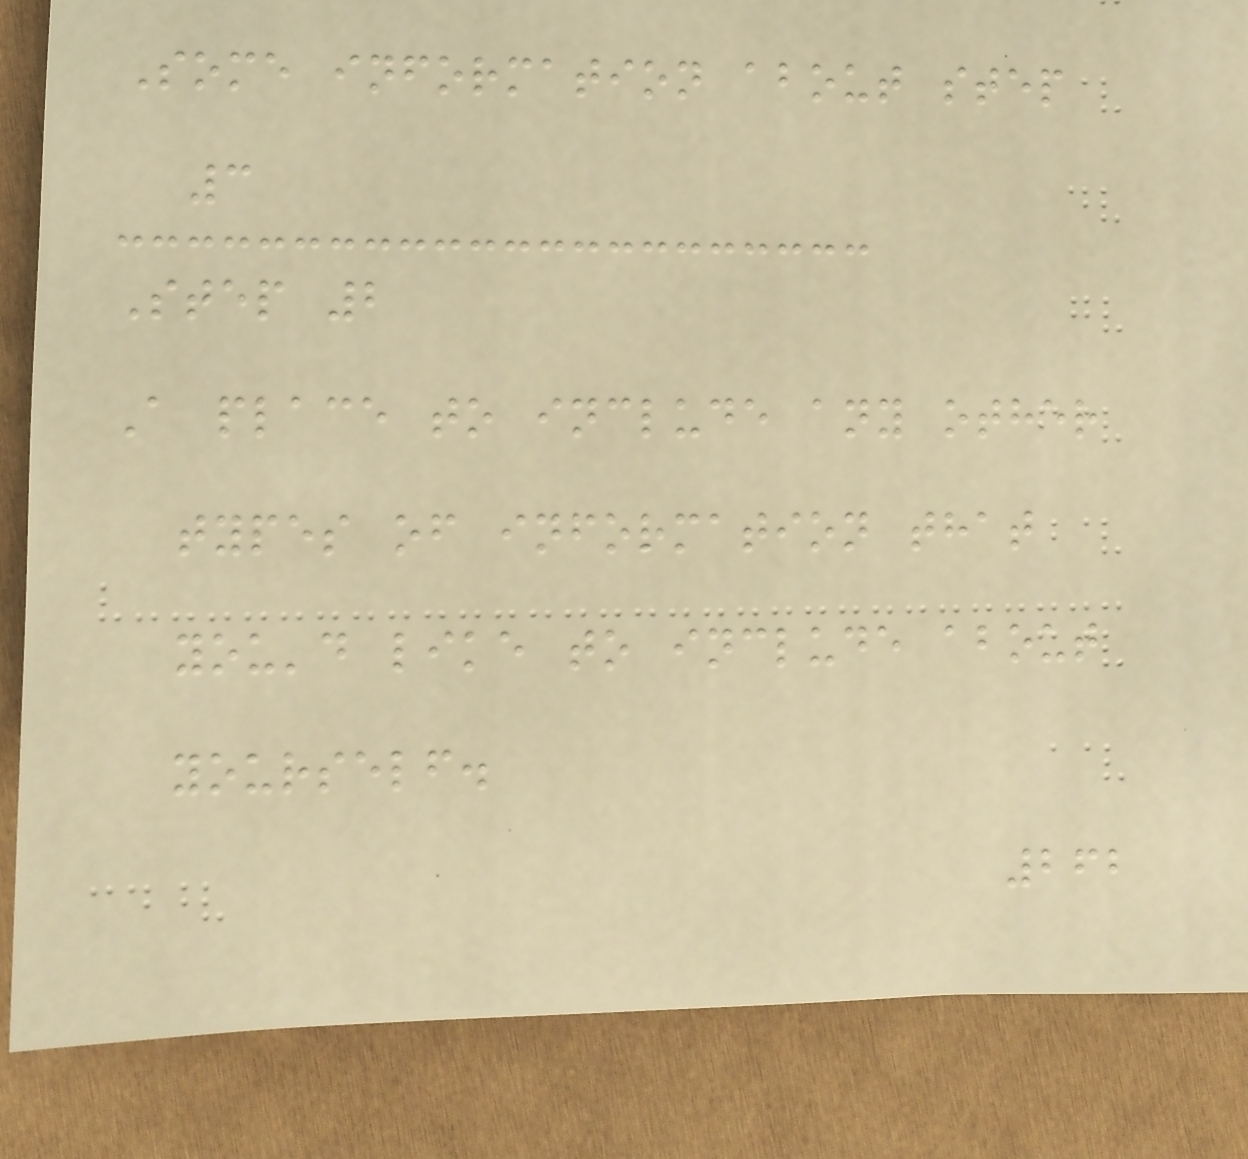Some information about step
3
Step 2
A place to include any other
types of information that
you'd like to include about
yourself.
262
